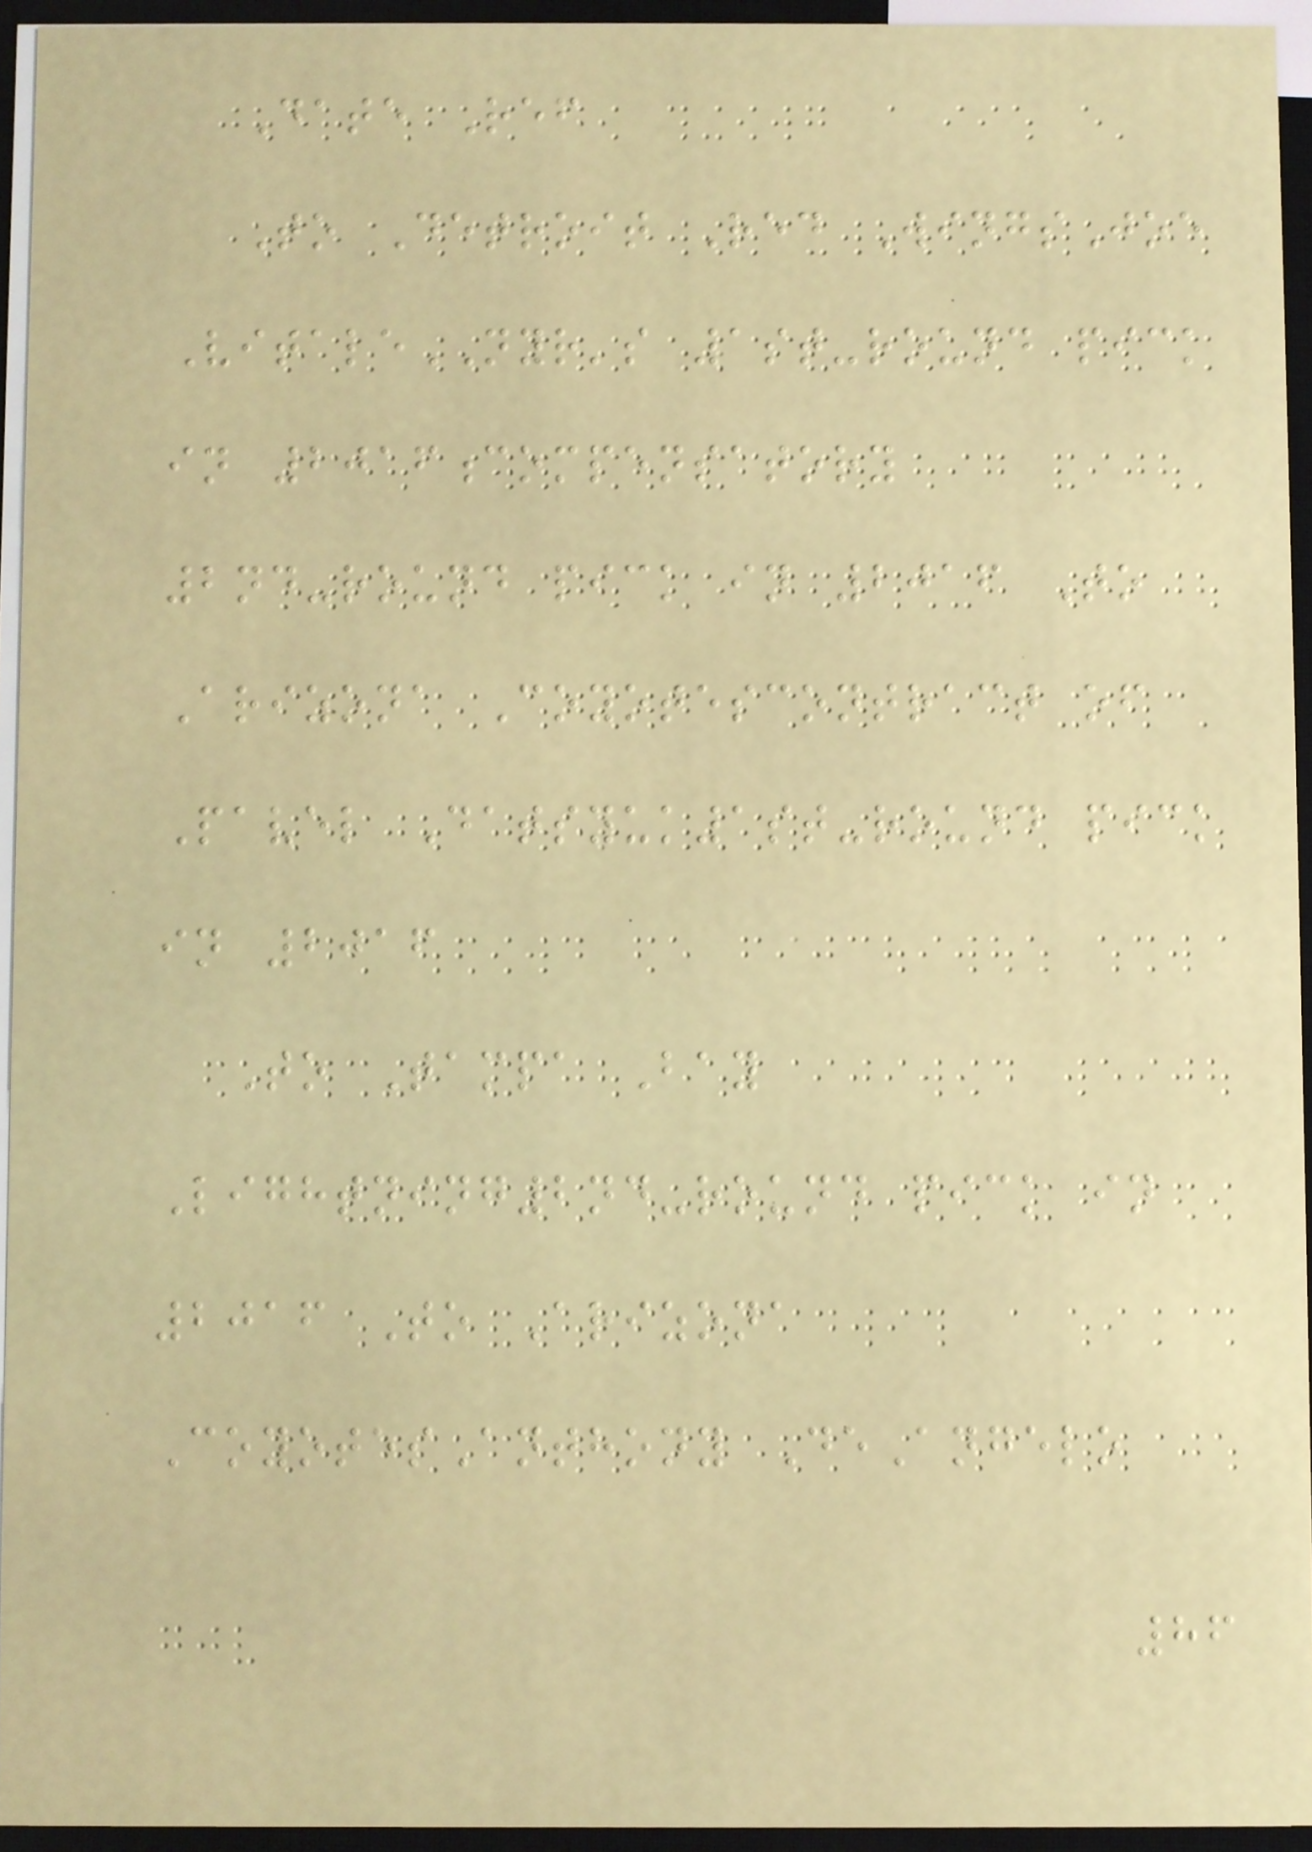Date Ref
To Detroit Red WingsJoe
VitaleNYR's 1st-round pick
in 2016compensatory
2nd-round pick in 2016 To
Arizona Coyotescontract of
Pavel Datsyuk1st-round pick
in 2016
To Tampa Bay
Lightning2nd-round pick in
2016 To Arizona
CoyotesAnthony DeAngelo
86
